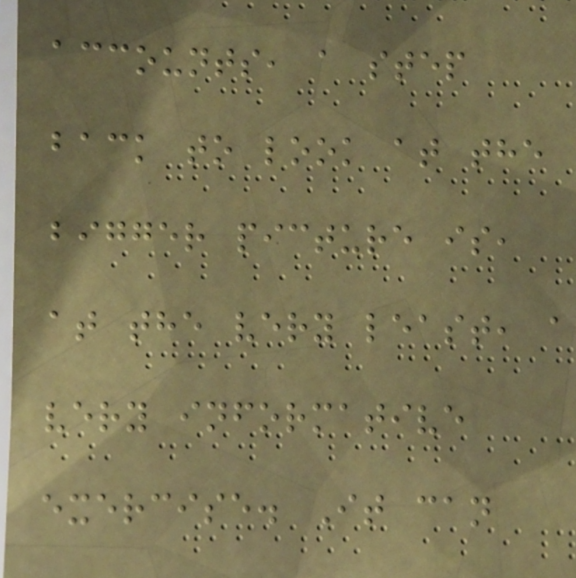accounts, a step
back to look at the
bigger picture is,
at the very least, a
very informative
exercise. It can
